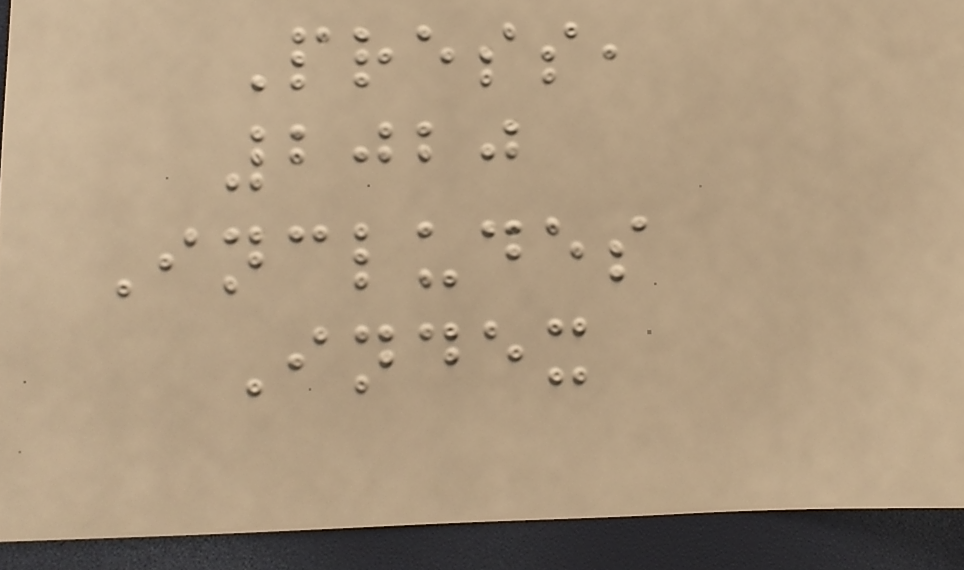Press,
2020
Includes
Index
